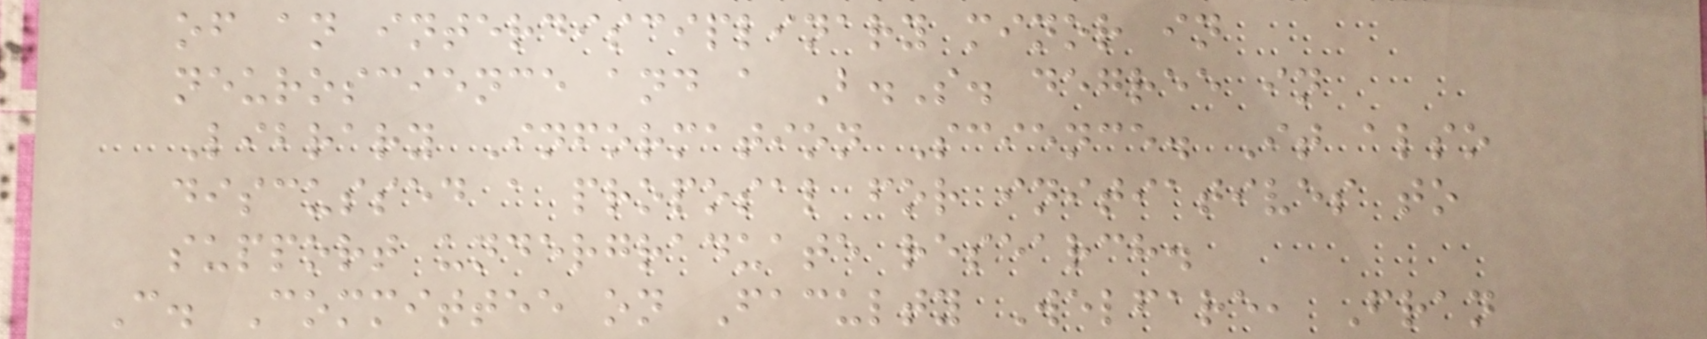of an interdisciplinary minor in
neuroscience and a B.S. degree in
Library Information Science. It also
discussed a proposal for initiatives to
support undergraduate research.
C. Committee on Faculty Welfare, Fran
